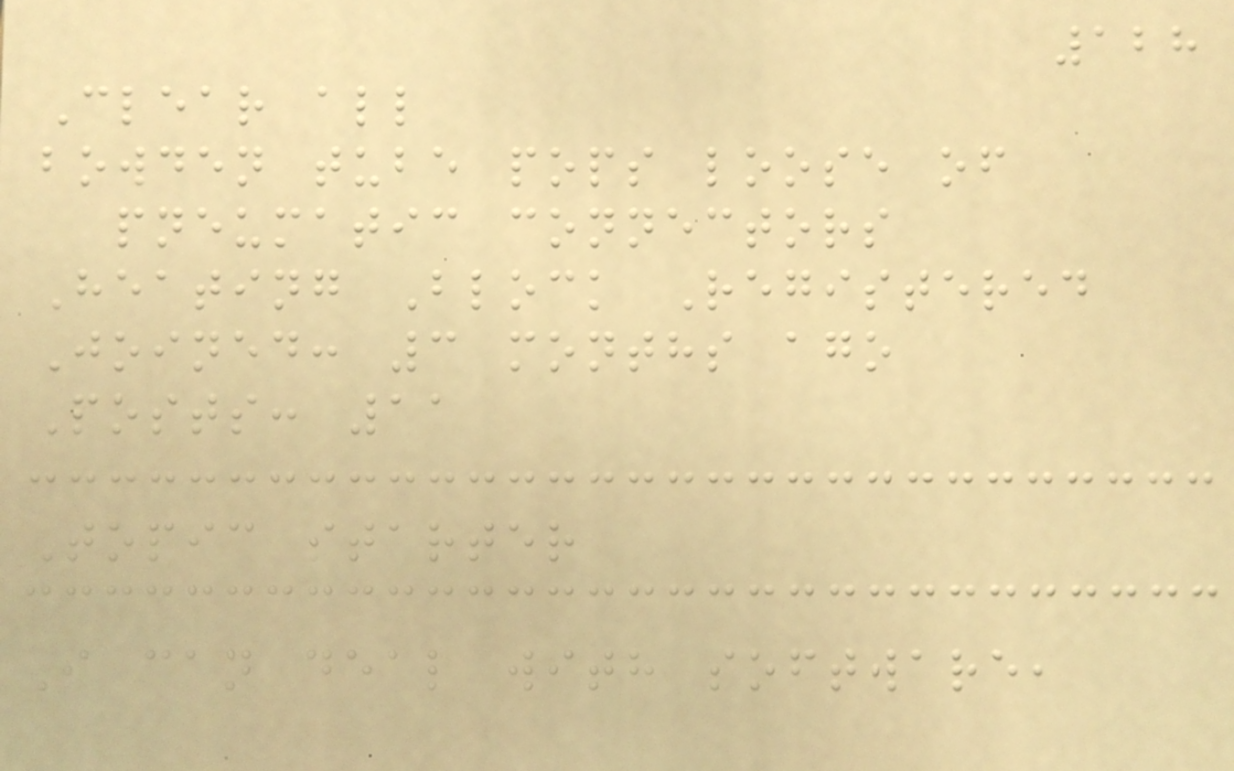128
Clear all
bowden tube pops loose of
pneumatic connectors
Heating Block Registered
Joined: 3 months ago
Posts: 11
Topic starter
I can deal with software,
